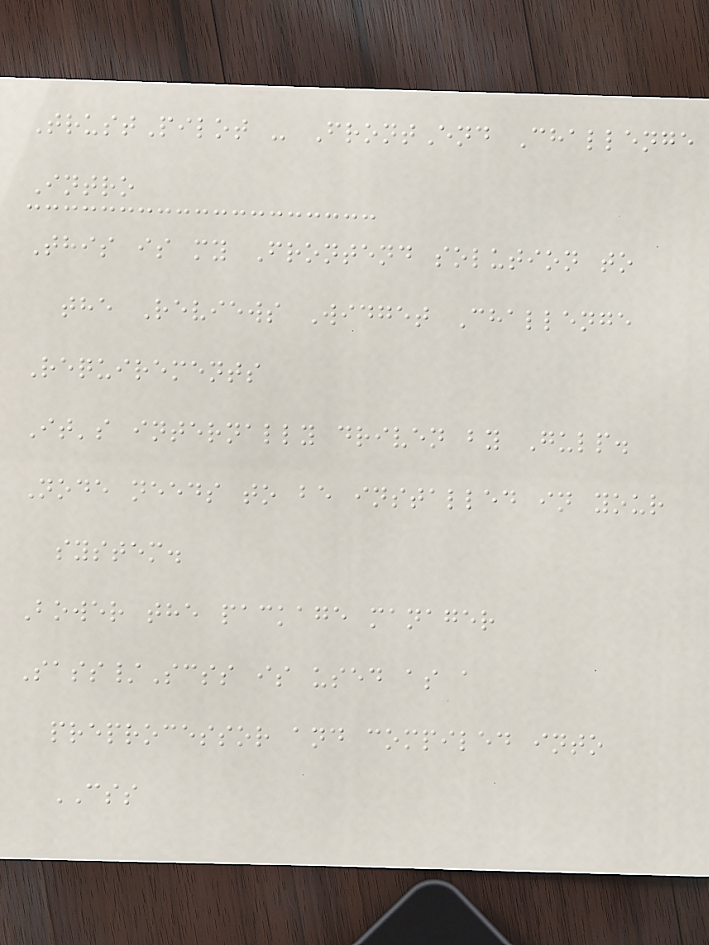TrustPilot - FrontEnd Challenge
Intro
This is my Frontend solution to
the Reviews Widget Challenge
Requirements
It's internally driven by Gulp.
Node needs to be installed in your
system.
Bower the package manager
Sass/Scss is used as a
preprocessor and compiled into
CSS
